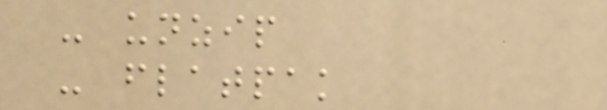- unzip
- flatpak
